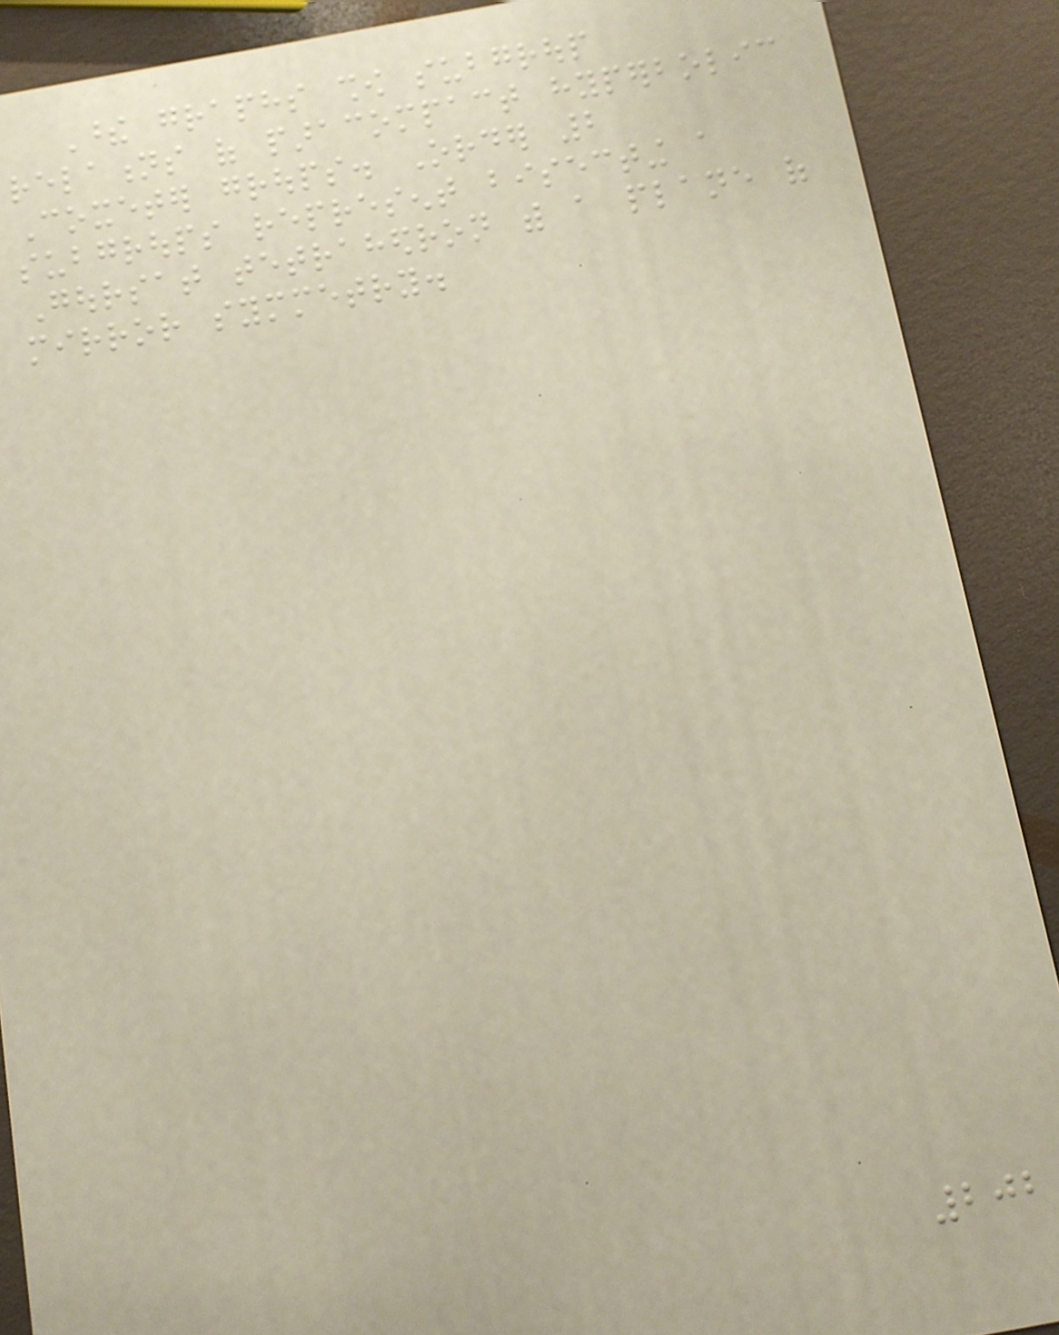These graphs show subgroup
relations of paracompact hyperbolic
Coxeter groups. Order 2
subgroups represent bisecting a
Goursat tetrahedron with a plane of
mirror symmetry.
202
